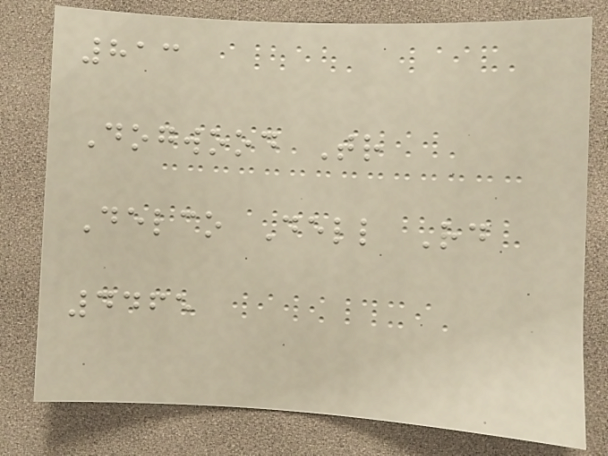813
Dogwood Tr
Delco Dell Rd
4465
